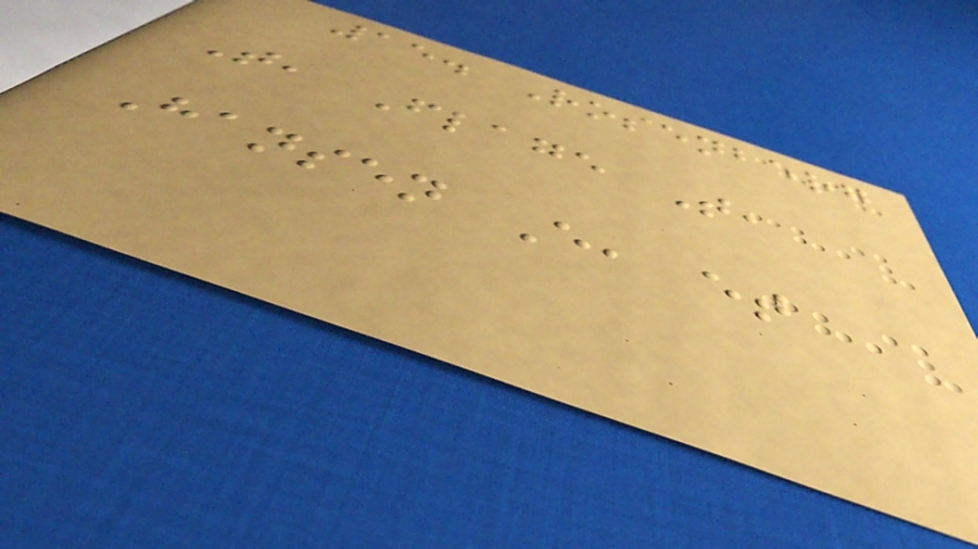15. Rosenberg
T, Flage T,
Hansen E, et
